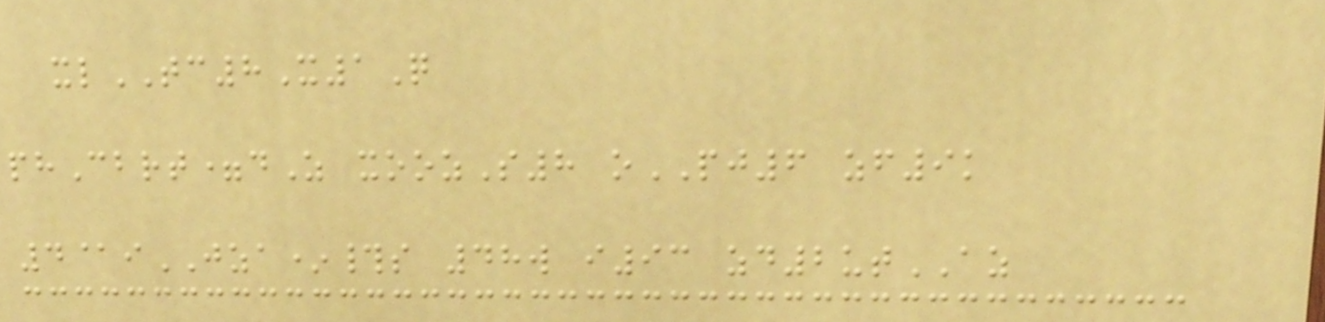xlTC8X1Q
phCbrt=dZ xoozS8 oPJ6 zf9k
4@iJZA*#s 48w i93 zd2utAZ
